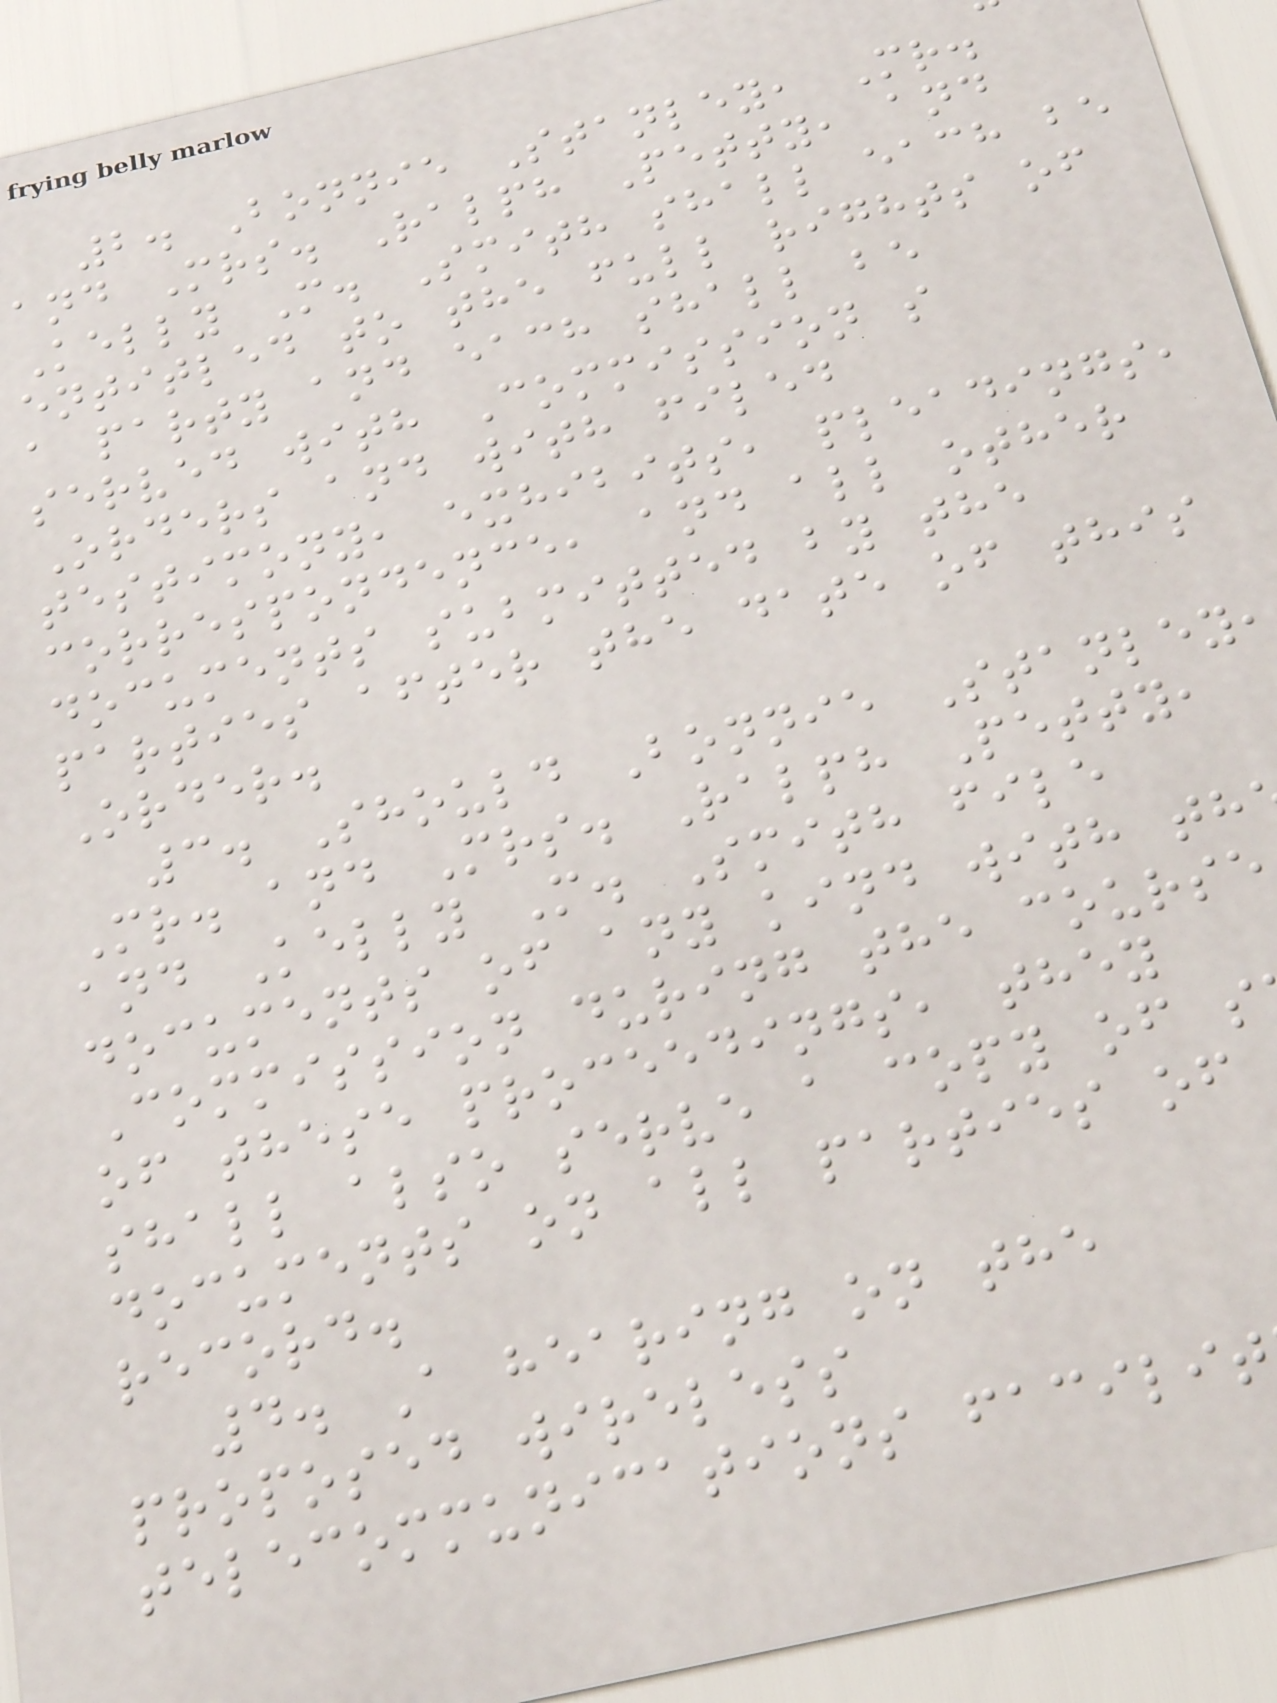2. Bonnie Stanley, Mr.
and Mrs. Ralph Petty, and
Kelly M. Smith shall each be
entitled to the full rights of
a party and each shall be
served with Commission s
Orders and with filed
testimony, exhibits, pleadings,
correspondence, and all other
documents submitted by the
parties after the date of this
Order.
3. Should Bonnie Stanley,
Mr. and Mrs. Ralph Petty,
and Kelly M. Smith file
documents of any kind with th
Commission during the course
of these proceedings, they
shall also serve a copy of s
documents on all parties of
record.
4. A hearing on the
proposed wireless
telecommunications facilit
